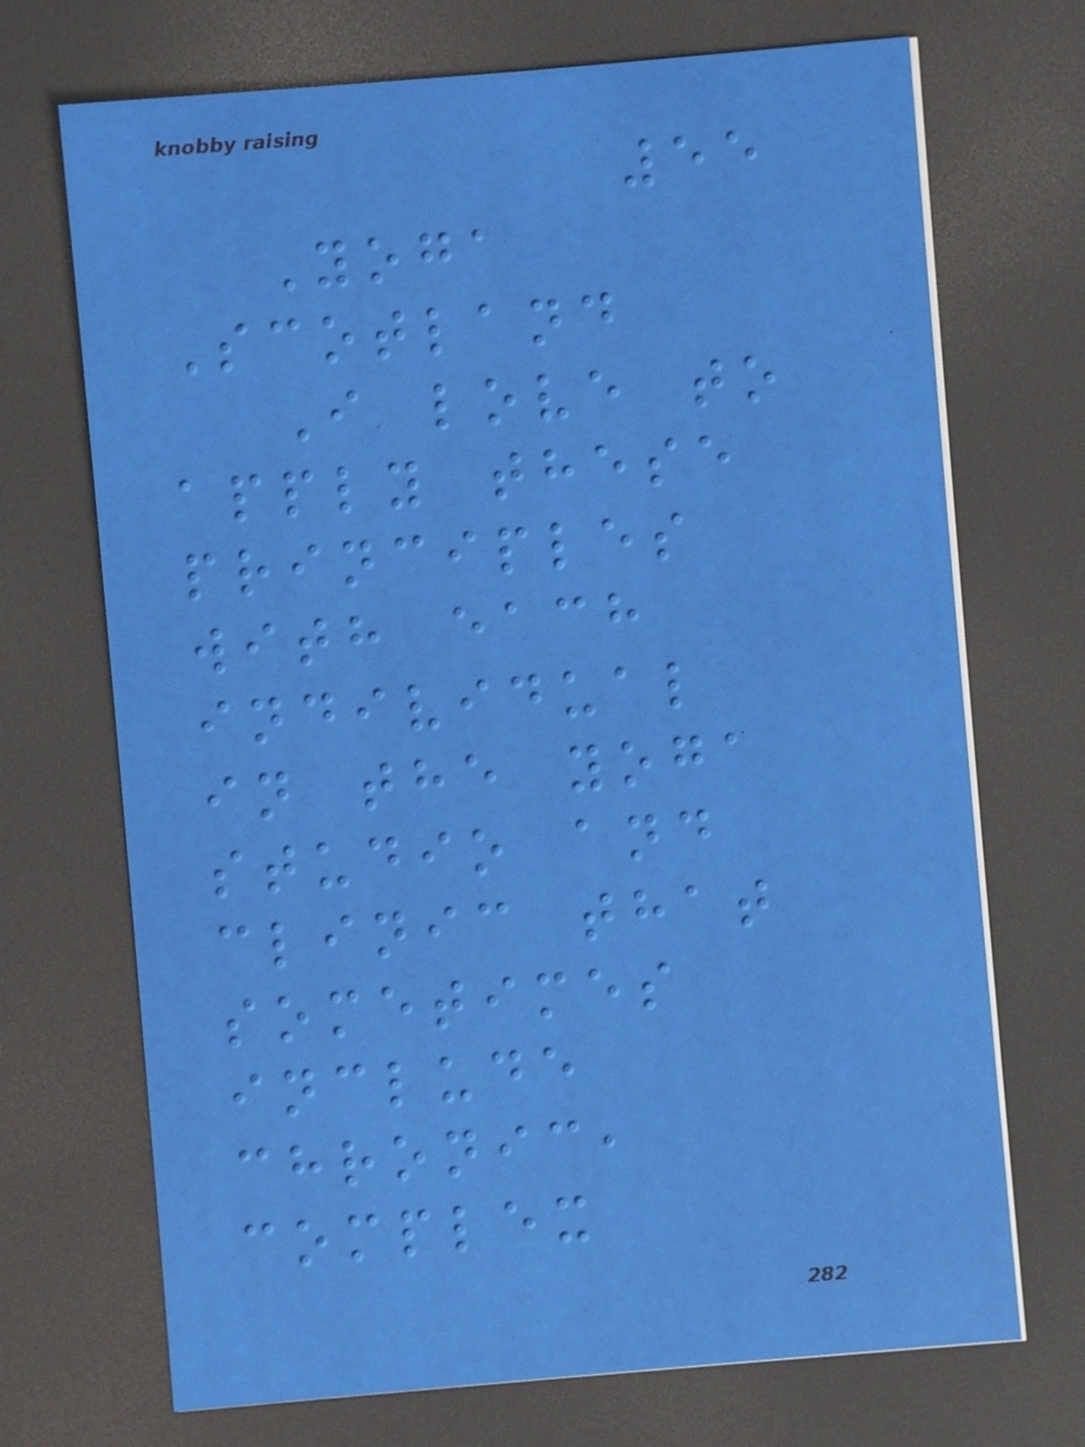55
Yoga
Scotland
I love to
apply these
principles
with each
individual
in the yoga
studio and
clinic that
sometimes
include
chronic,
complex
